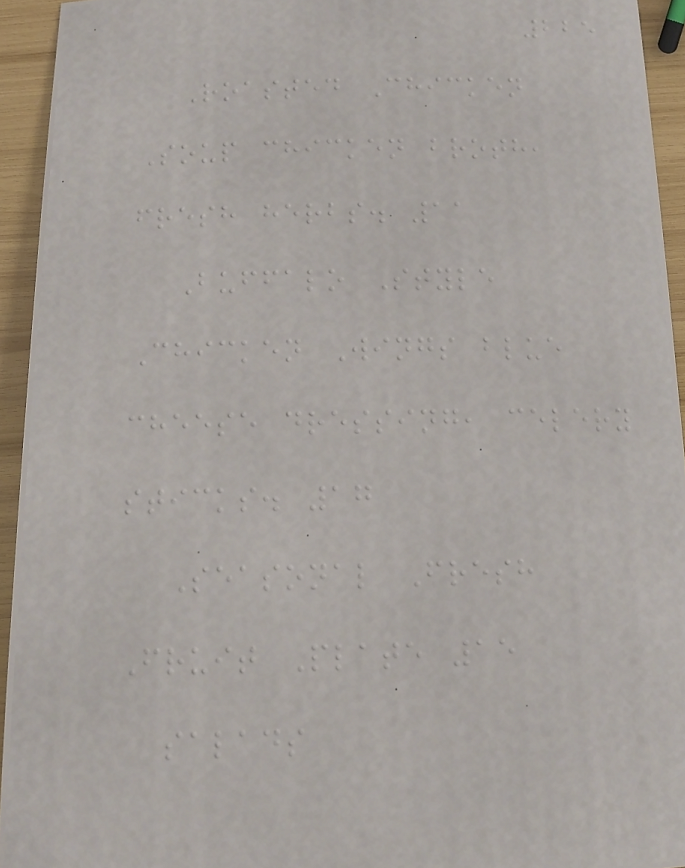225
Roasted Chicken
Soup chicken broth,
fresh herbs. 11
Buffalo Style
Chicken Wings blue
cheese dressing, celery
sticks. 17
Seasonal Fresh
Fruit Plate 15
salads
